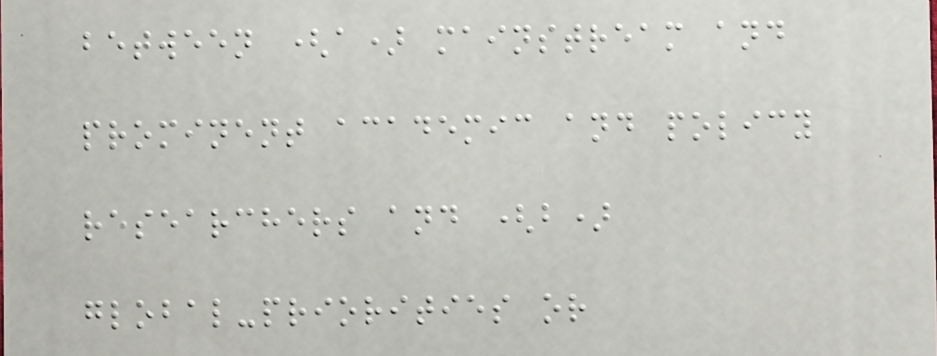between (a) mainstream and
prominent academic and policy
researchers and (b)
global-priorities or
